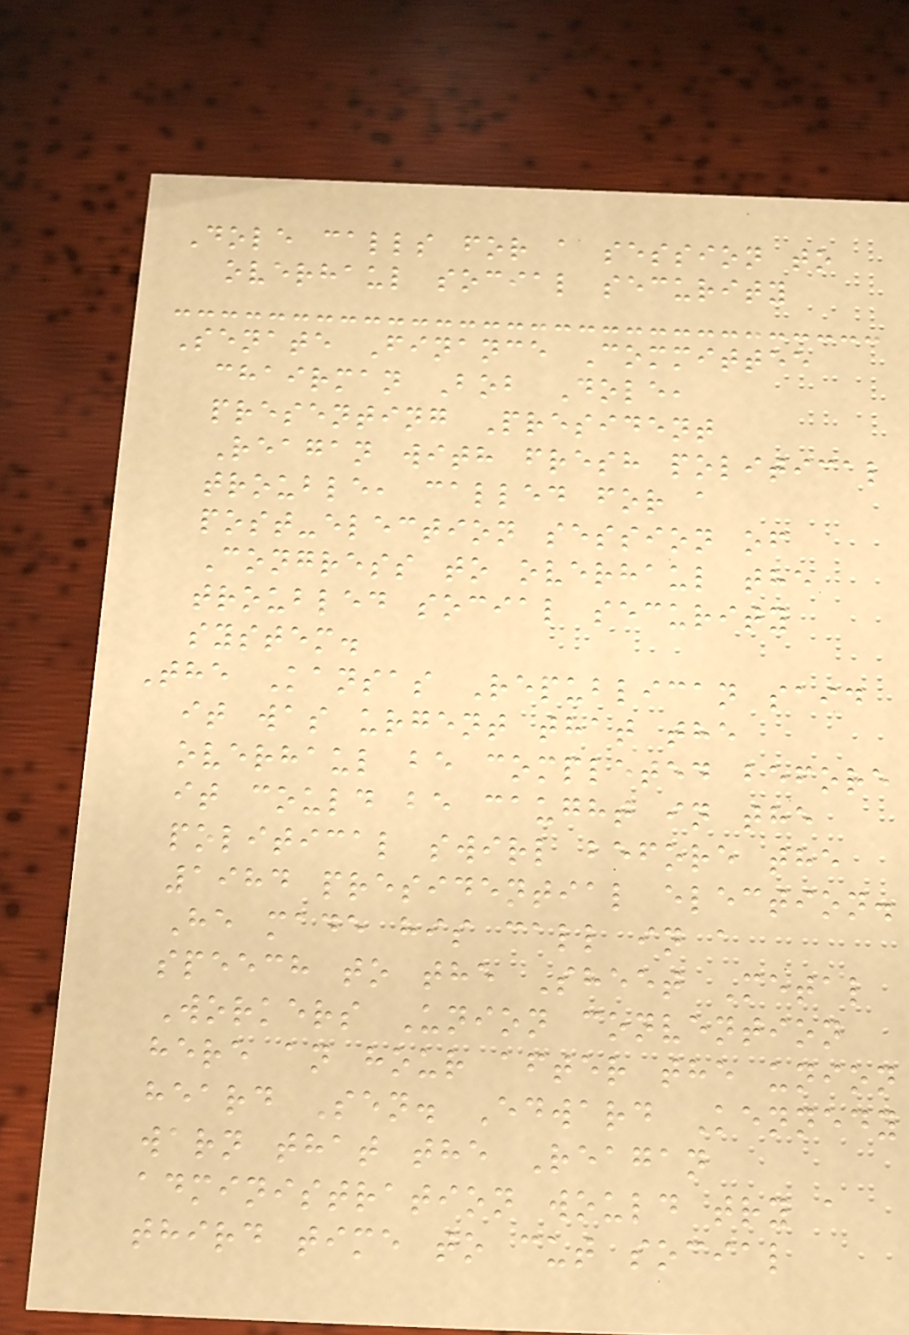Dole calls for a session to
overhaul social security
Senate Finance Committee
chairman Bob Dole,
presenting President
Reagan with fresh political
trouble, called for a
post-election session of
Congress to overhaul the
troubled social security
system.
The Kansas Republican said
it was urgent that the
overhaul be completed before
it could be caught in the
political swirl before the
1984 presidential election.
He made his call in a
speech to the Sheet Metal
Workers Union convention
here an hour after the union
heard Sen. Edward Kennedy
warn that the Reagan
administration would try a
third time to cut social
